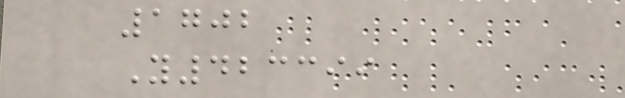1702
Y423399
